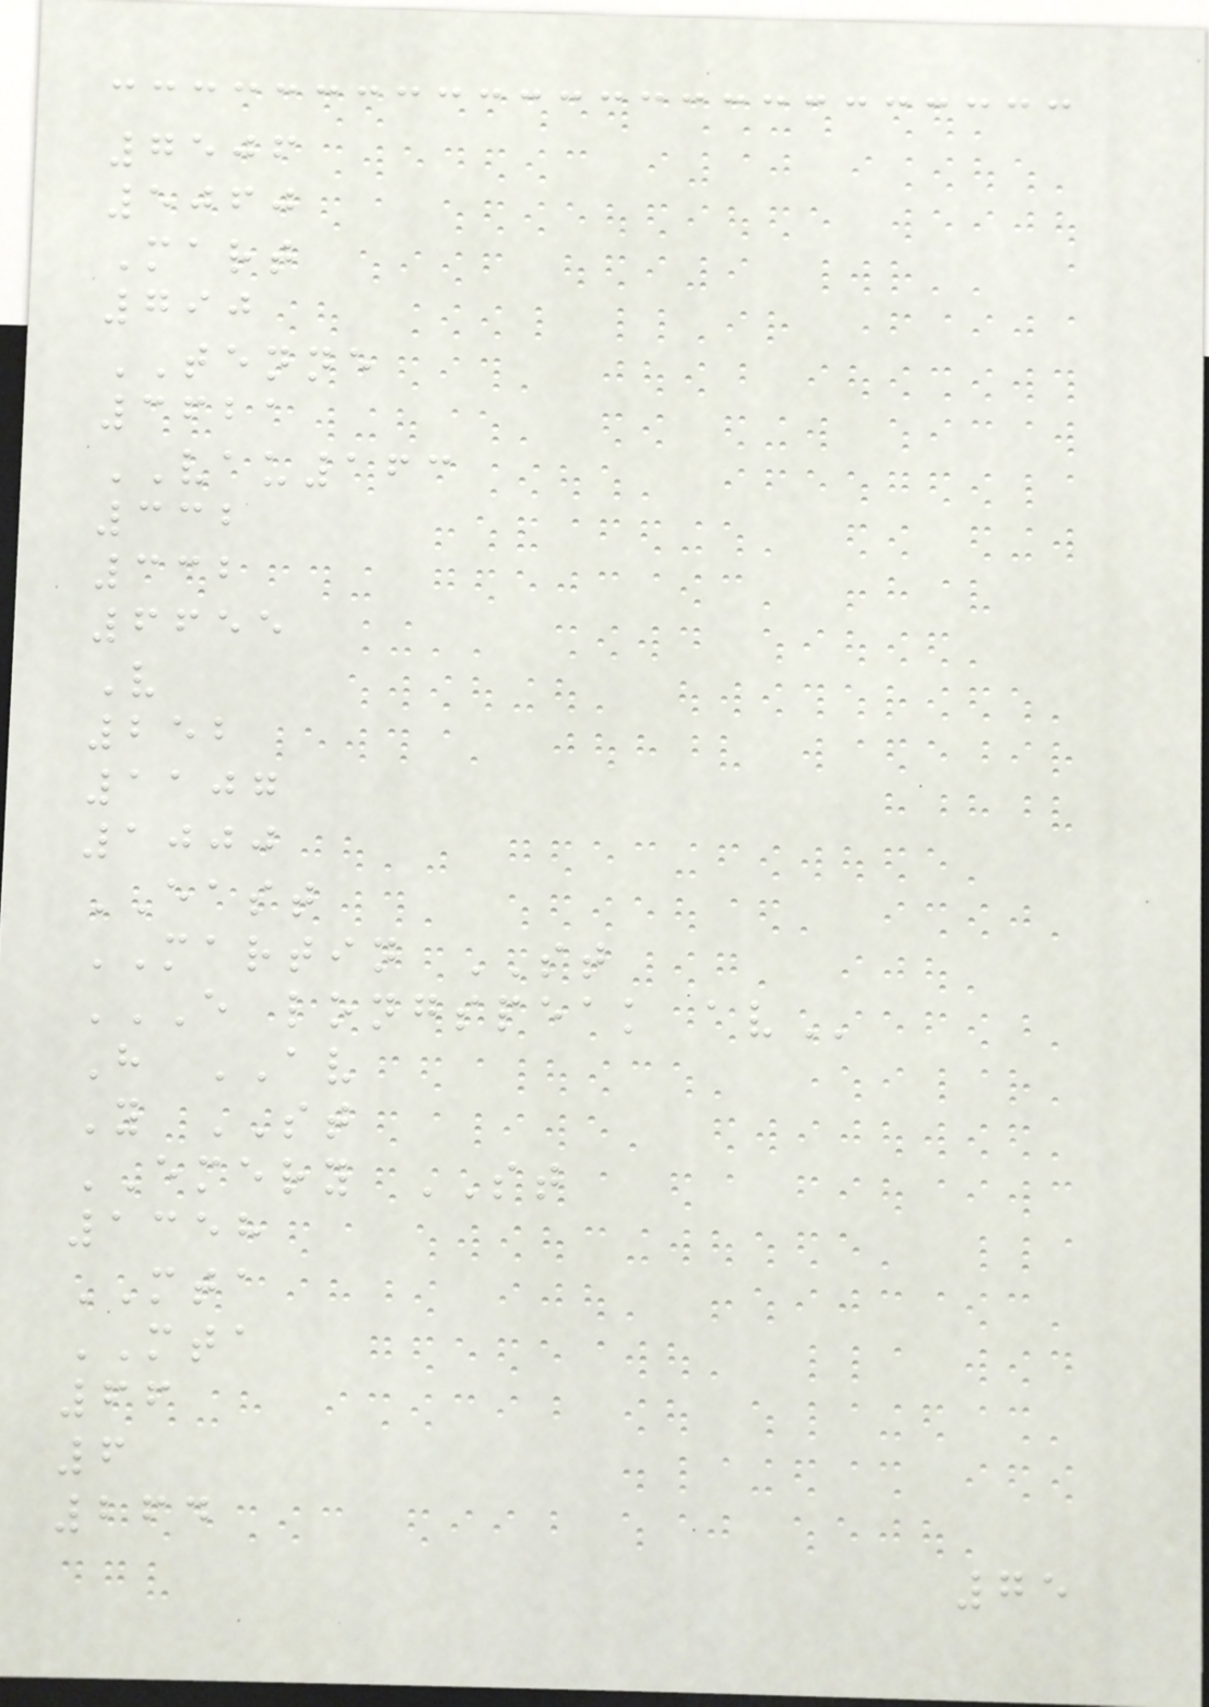7506
5060
Mart
790
TENNE
3621
VAU163
332
332
6655
V
252
1107
1000
EAST
MARTIN ST
E LONGSPEAK AV
H AV
Y ST
EMERY ST
1358
MTA
MTA
66
6
264
75
